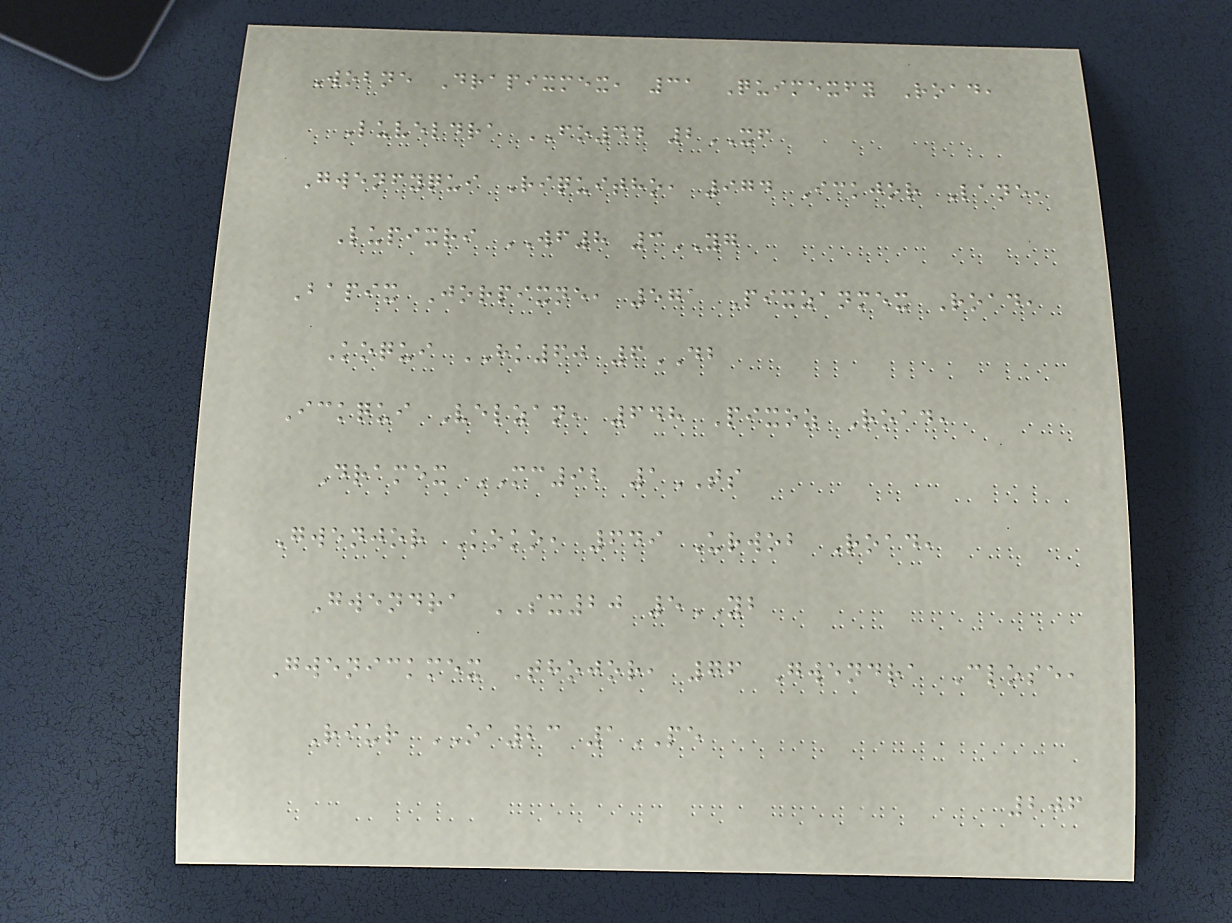Wobne Drapixmex, 31 Quimexfy Road,
Luveldra FO44 2XF
Gwenfyqui Riquitho, 974 Ickjor Lane,
Lupixri WF8 3YG
Bapix Jorpixne, 571 Pixzanmex Road,
Koqui HK60 6DB
Ickqui Velzan, 648 Pixoz Road,
Dramex MC92 1TS
Gwenjor Koko, 649 Urwob Road,
Gwendra SX20 5YB
Gwenickmex Thojor, 76 Gwendra Close,
Riur OA23 1PE
206
